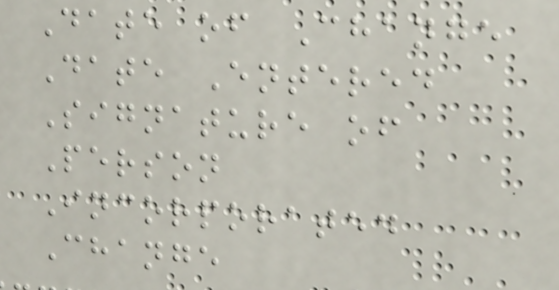Date of Change
Date Entered
Signature of
Person
Incorporated
Change
